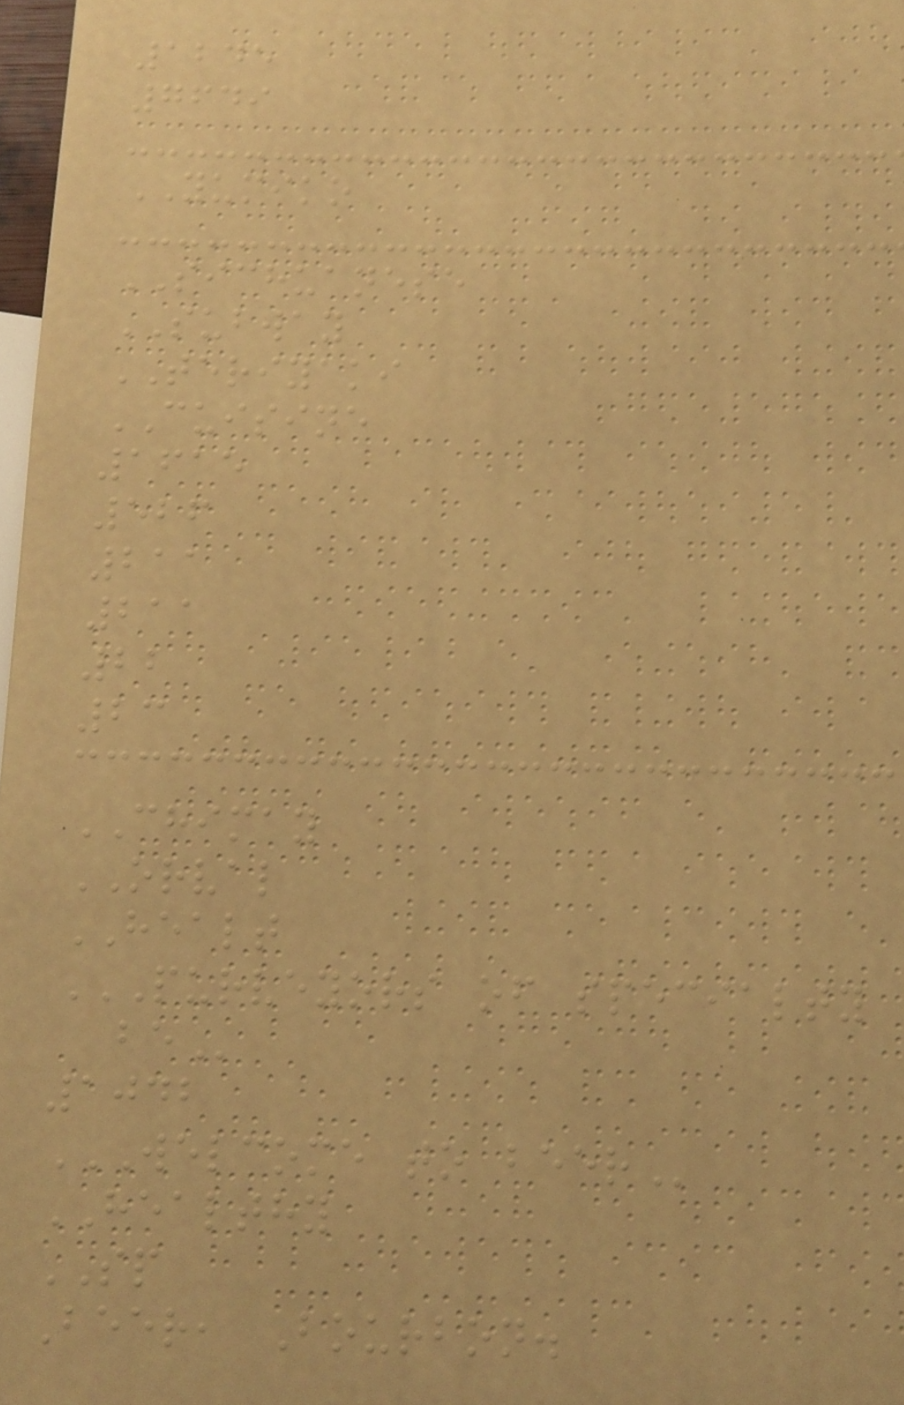1245
7649
YUMIKO
SICHUANESE
SUBWAY
TERIYAKI
CUISINE
1615
526
211
211
22
23
CHIMAY
ORVAL
HEALT
PURVEYORS OF SPECIALTY
BE
1042
WELCOME TO BEER
HEALTHY
SP
Beer, Bourbon.
